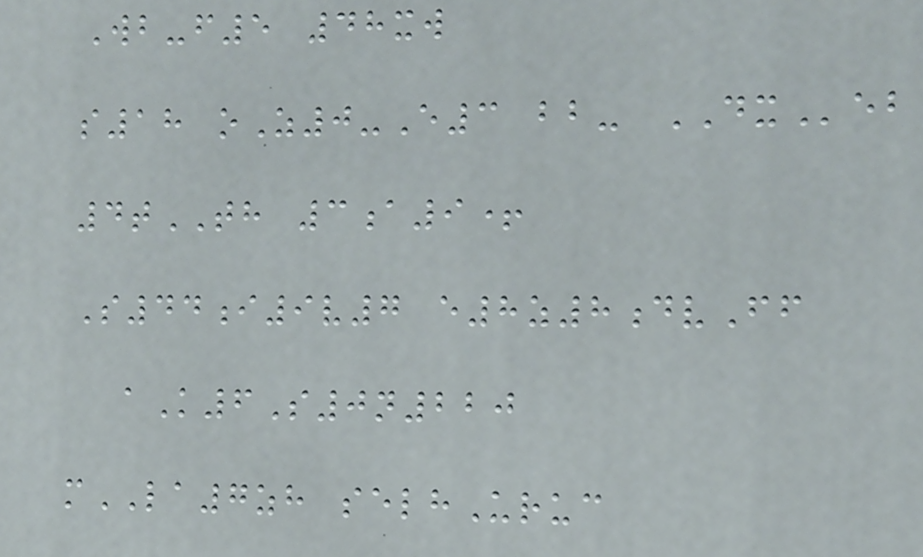Wb-f5 48xw
s18 oZ0-E3 bb- DXeb
4tTH 3a9+
S44i9v7 e8z8dvFf
aK6S0n220
mLA7zh selhUruc
